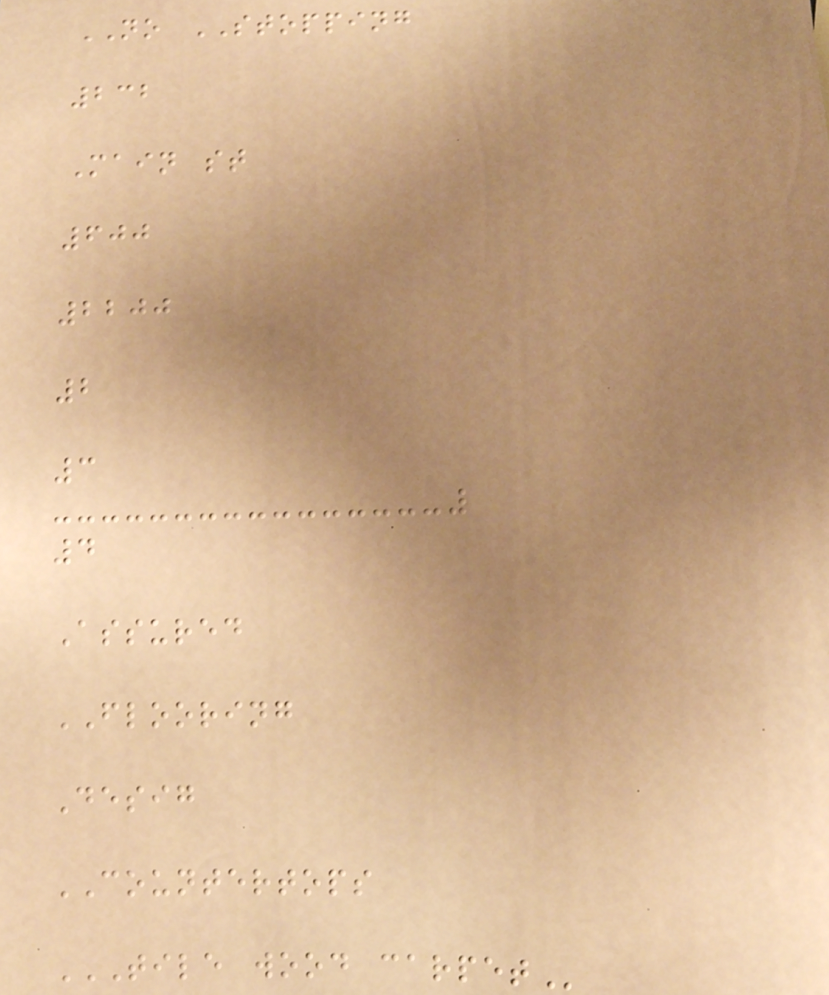NO STOPPING
232
Main st
600
2200
2
3
4
Assured
FLOORING
Desig
COUNTERTOPS
TILE WOOD CARPET
